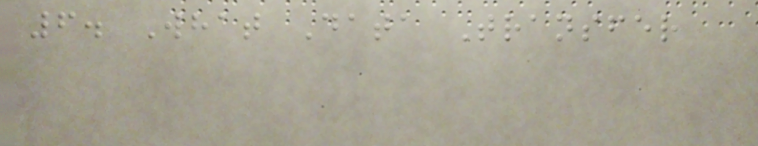6. What Data Transfer
